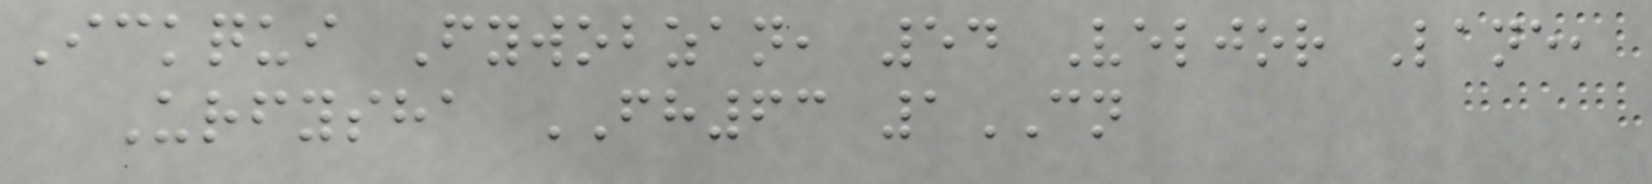Ickqui Fywobzan, 54 Veljor Lane,
Urfysha FH63 1CN
